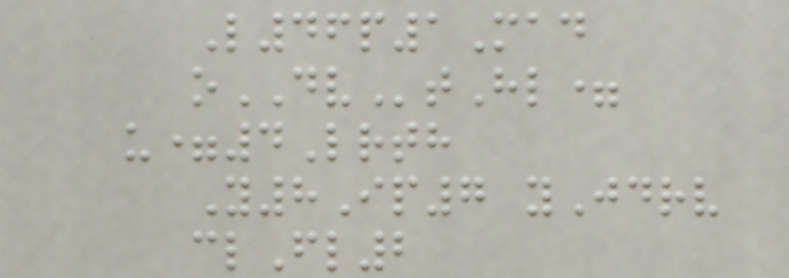L46p1Mad
oDVtHl=
u=4Lrth
Y8Ip7 yJdrv
clFl2
